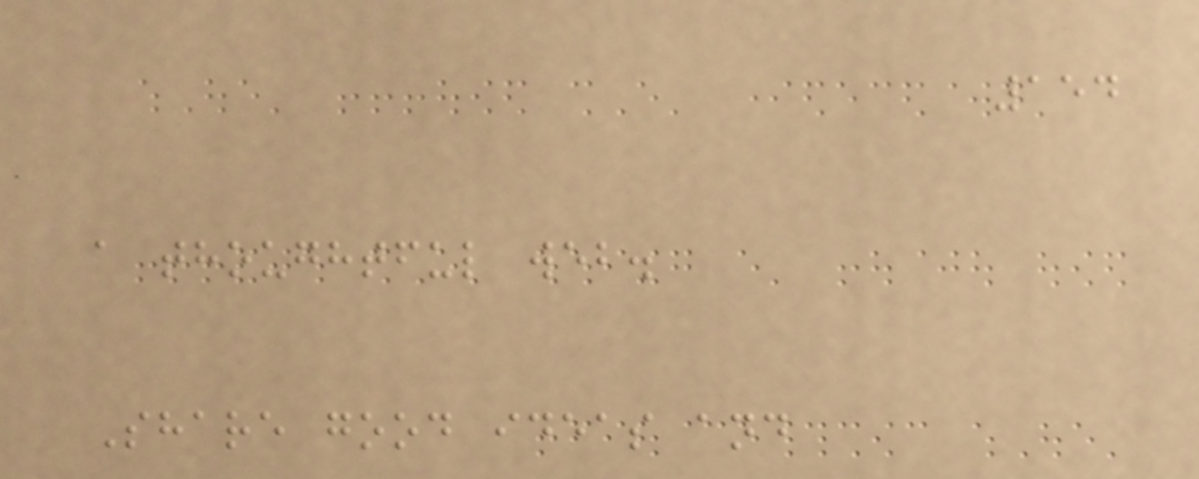154
a thoughtful web.
Share good ideas and
